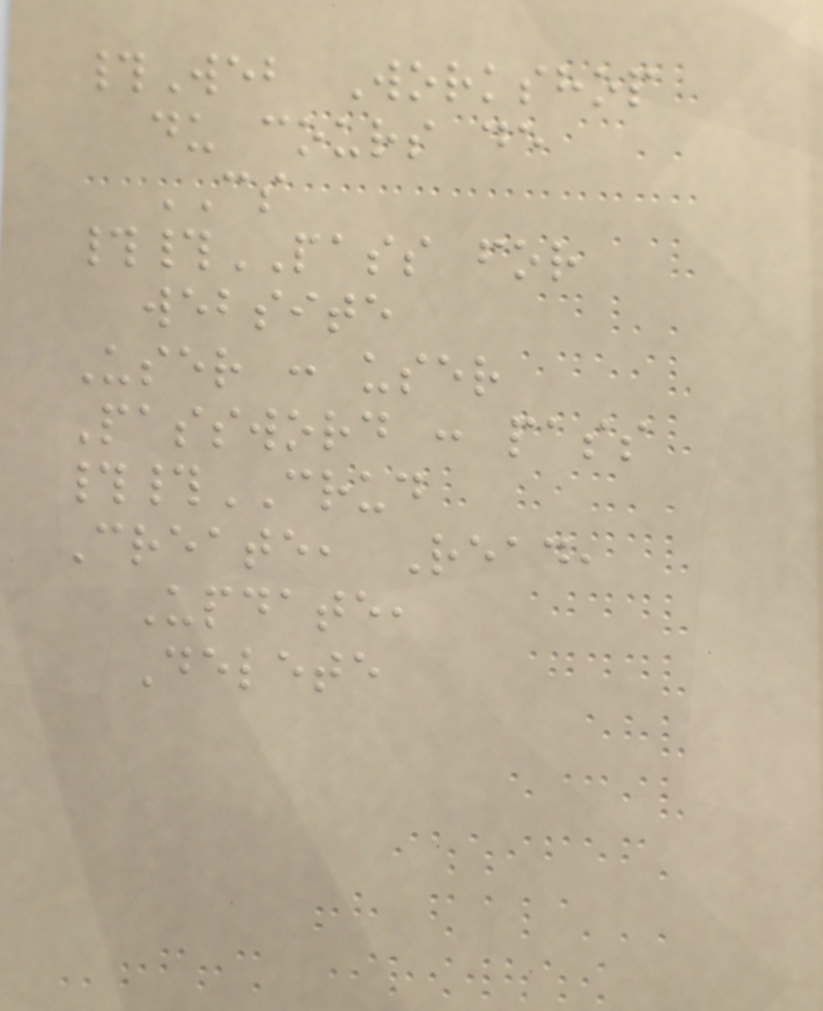#Web Workshop
du cours de
CS
##PASS for
website
User : user
Password : pass
##CRUD
Create, Read,
Update,
Delete
